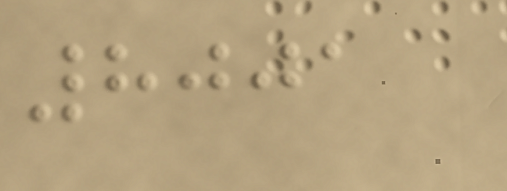8001
